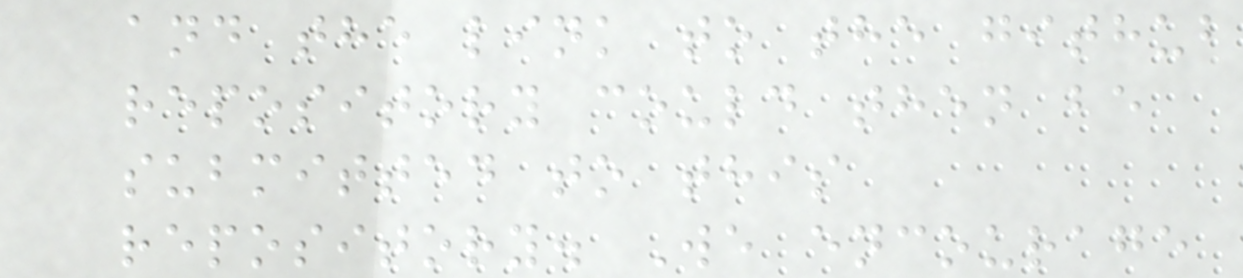and the link to the github
repository could then be
submitted to this
repository. We encourage
